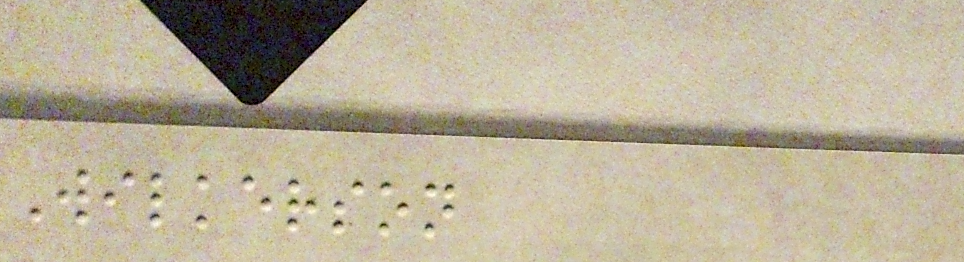Wilkerson
